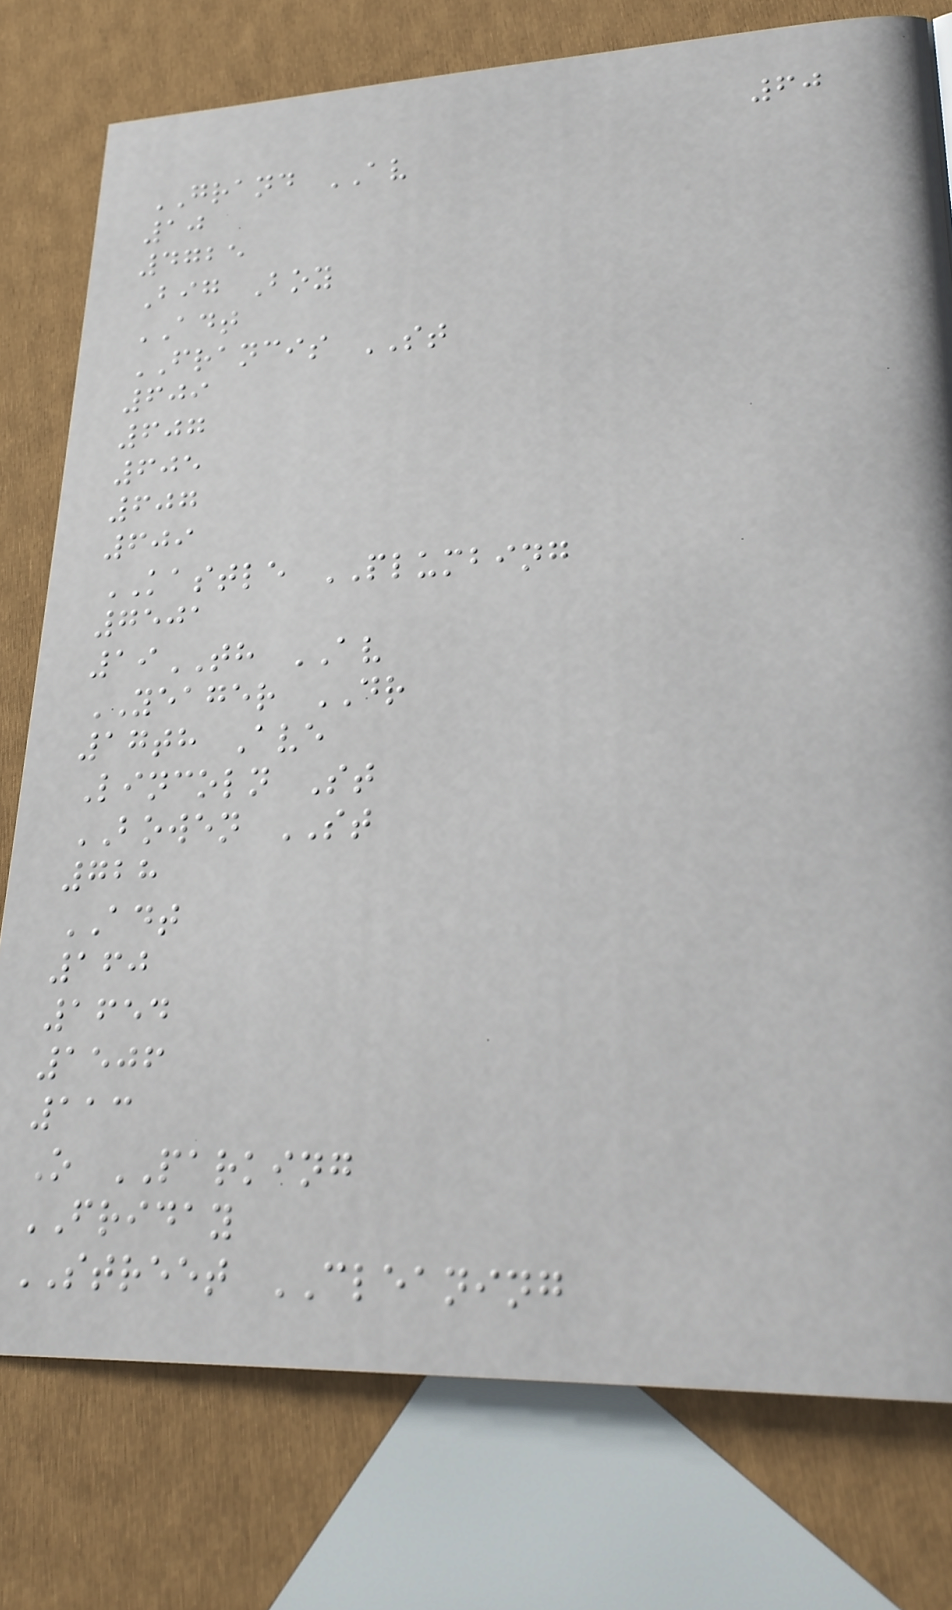60
GRAND AV
10
4725
Big Boy
ADT
FRANCIS ST
609
607
605
607
609
KASTLE PLUMBING
7501
19TH AV
YEAGER DR
17th Ave
Lincoln St
BOWEN ST
728
ADT
160
1654
1506
113
O PARKING
FRIDAY
STREET CLEANING
